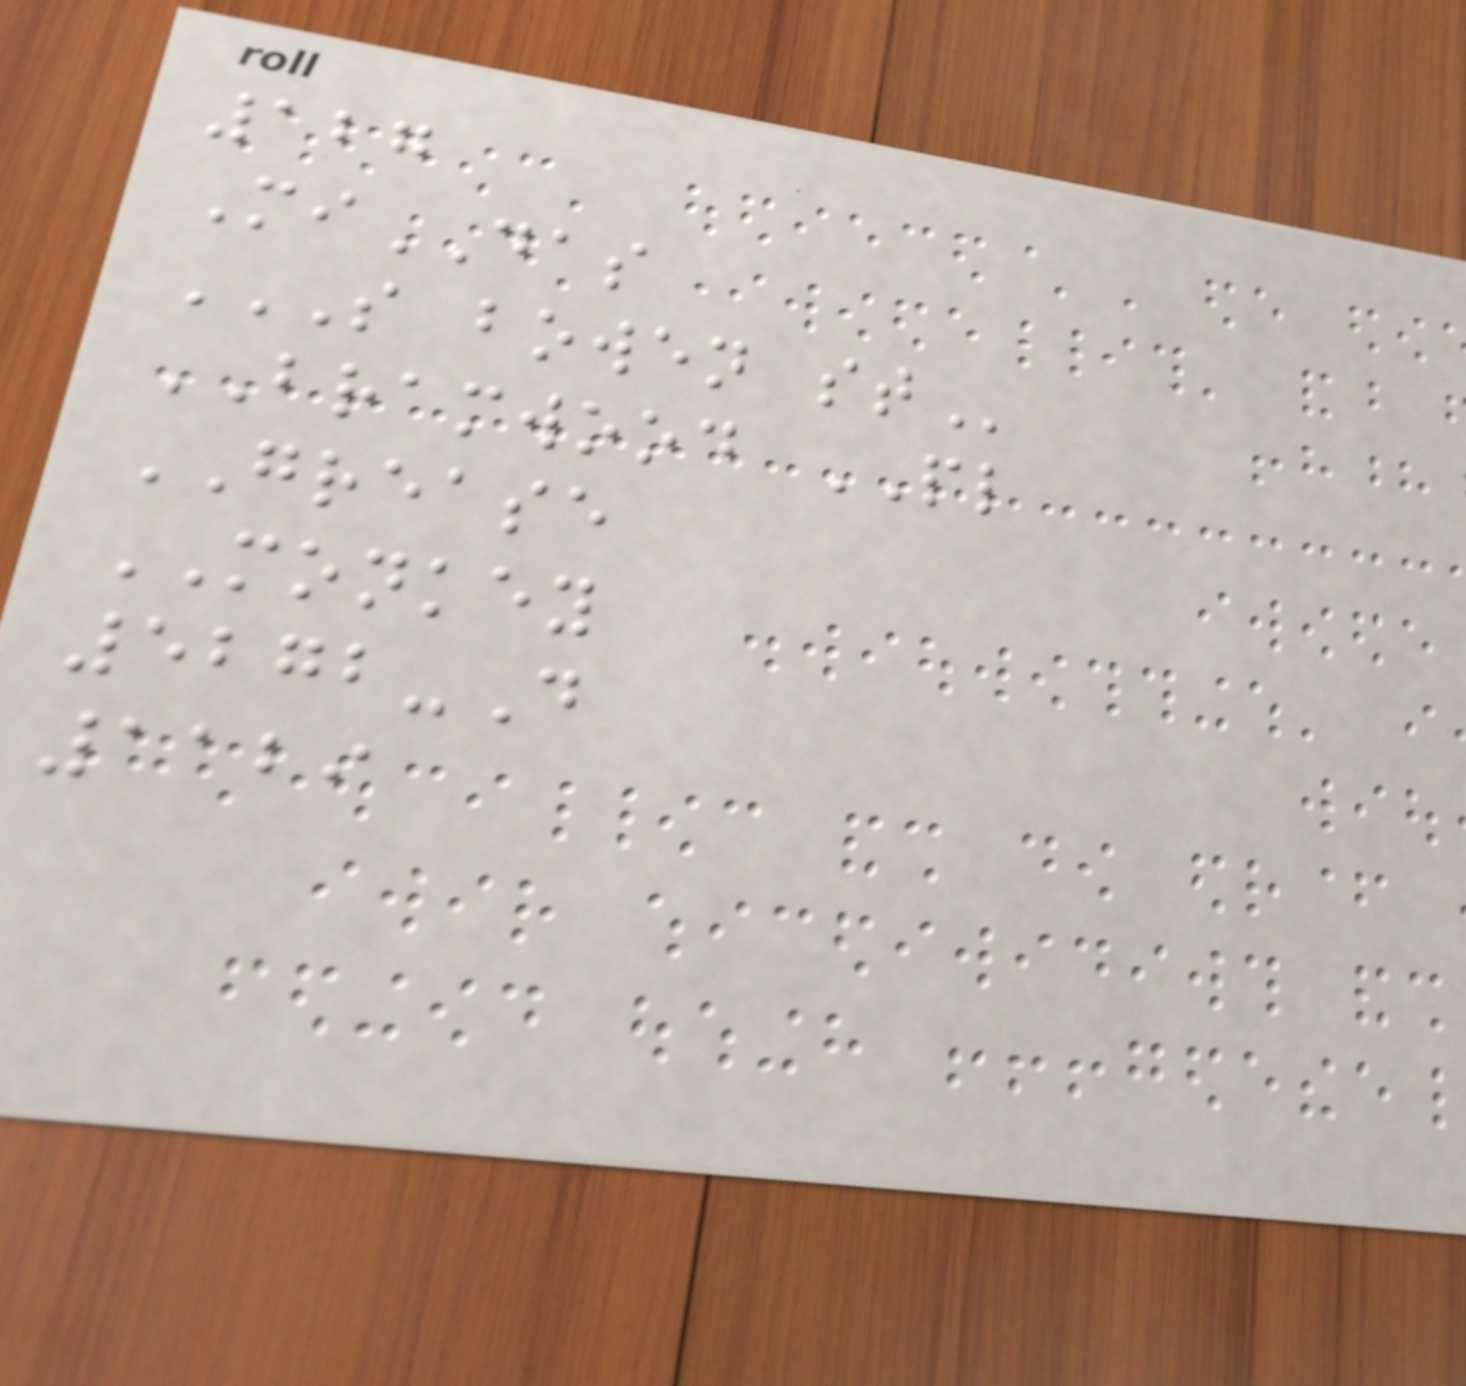127
MiDAS
S BOWEN ST
BRAMWOOD PL
GREASE
MONKEY
5272-D
1129
